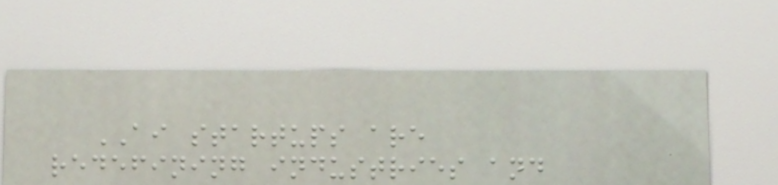AI startups are
redefining industries and
